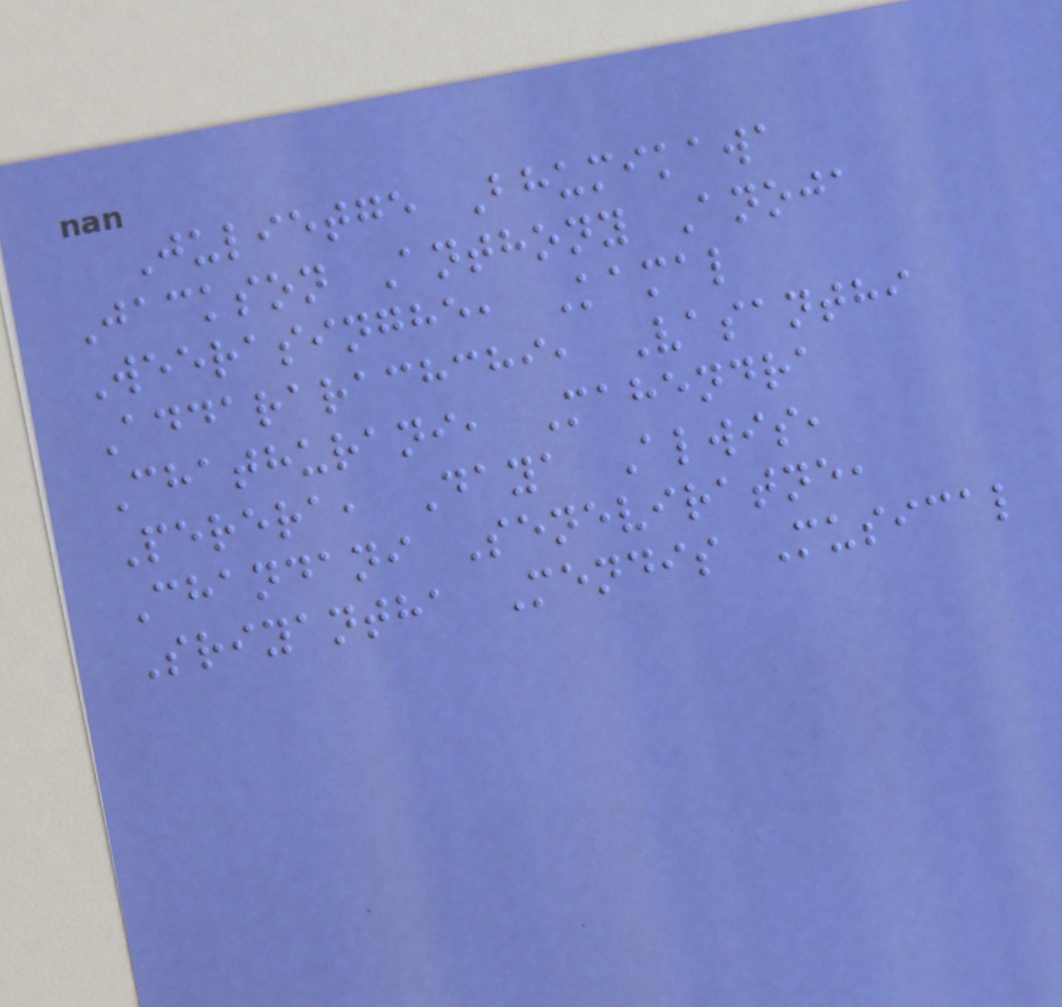Julietge Bhumikawa
Jackson Anthony Anoja
Weerasinghe, Kamal
Addararachchi, Vasanthi
Chathurani, Mahendra
Perera, Daya Alwis,
Chandani Seneviratne,
Sriyantha Mendis Musical
